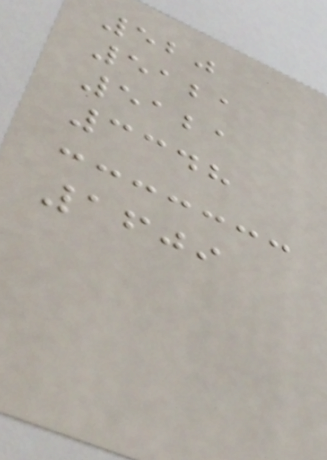520
5121
5121
3348
1609
